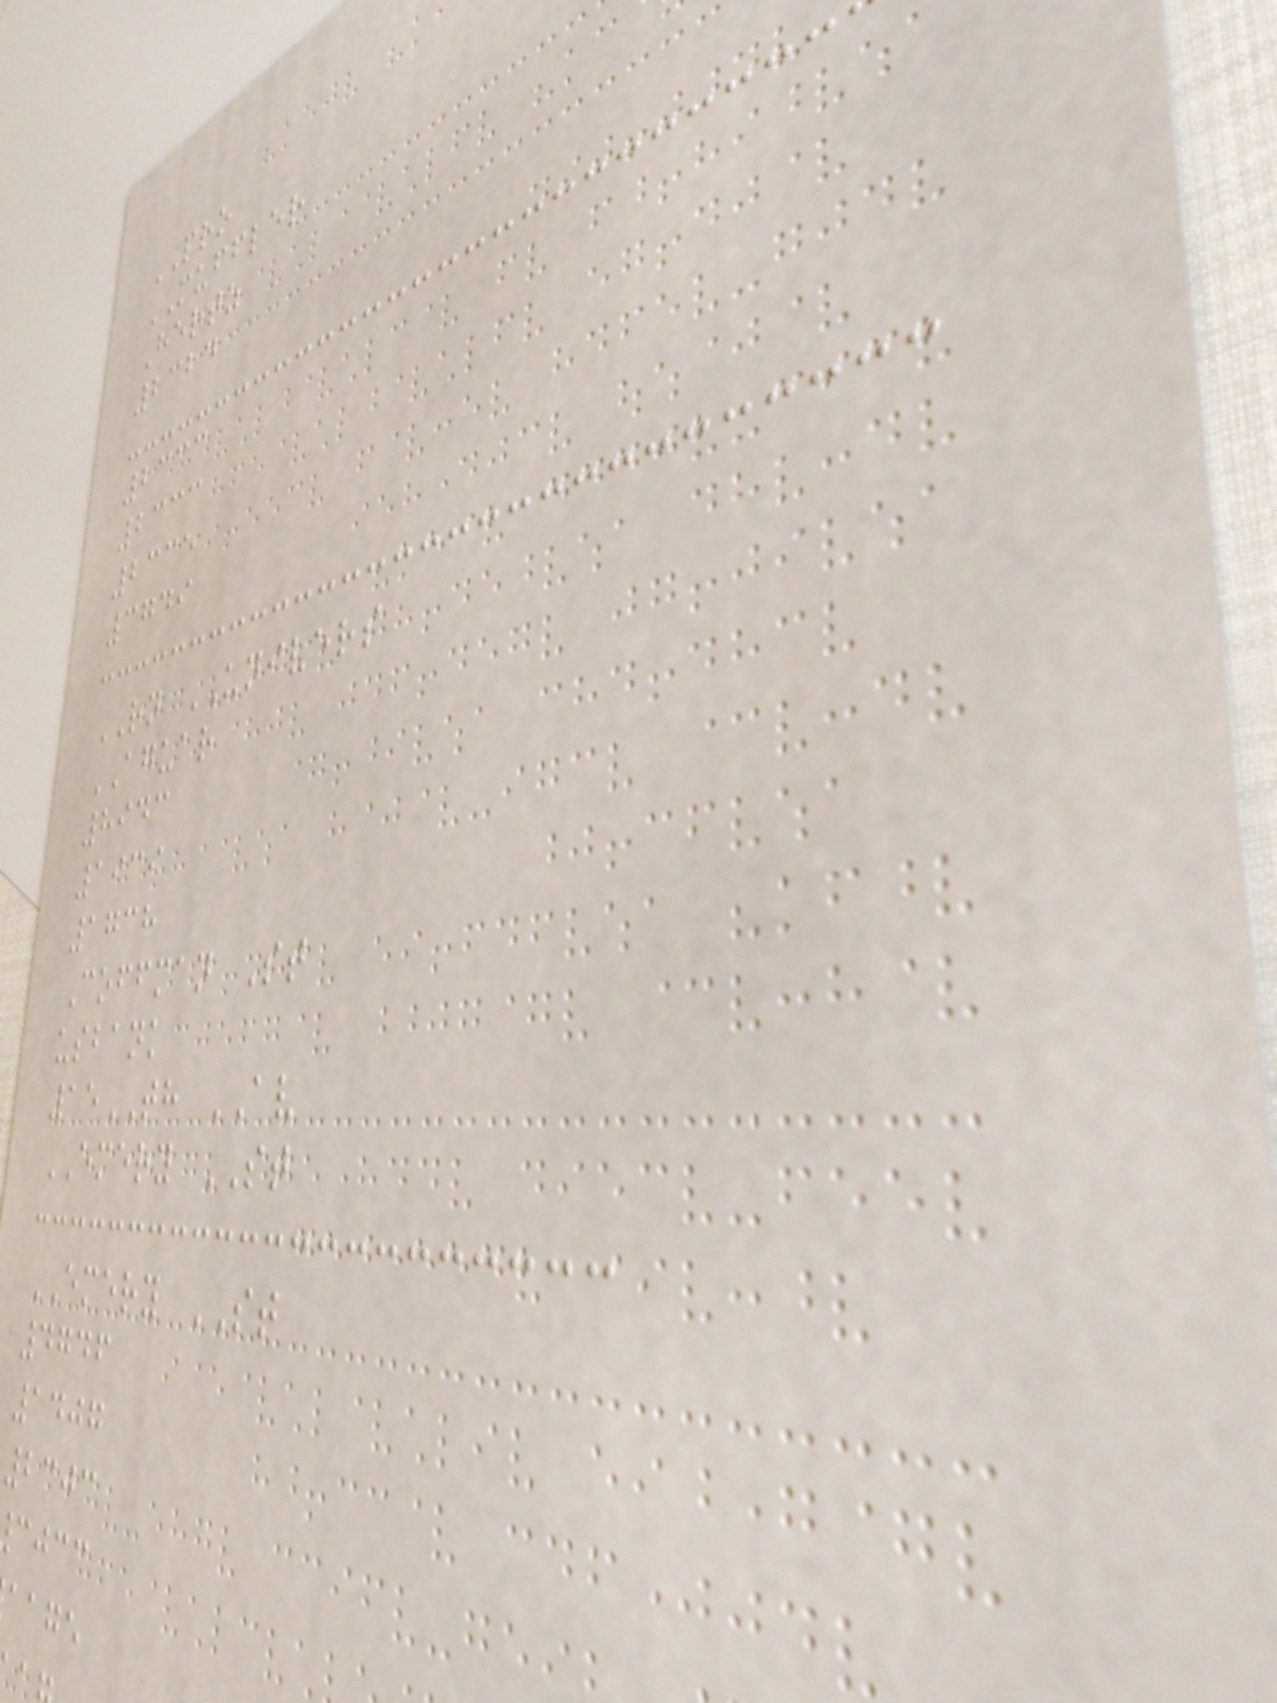PRO
MUFFLER
Hertz
2324
2333
2333
2335
3749
RN UNIVERS
AGUAR
8943
1939
1738
Coffman St
usbank
15TH AV
EMERY ST
EMERY ST
4746
1407
2303
cjcc
aage
